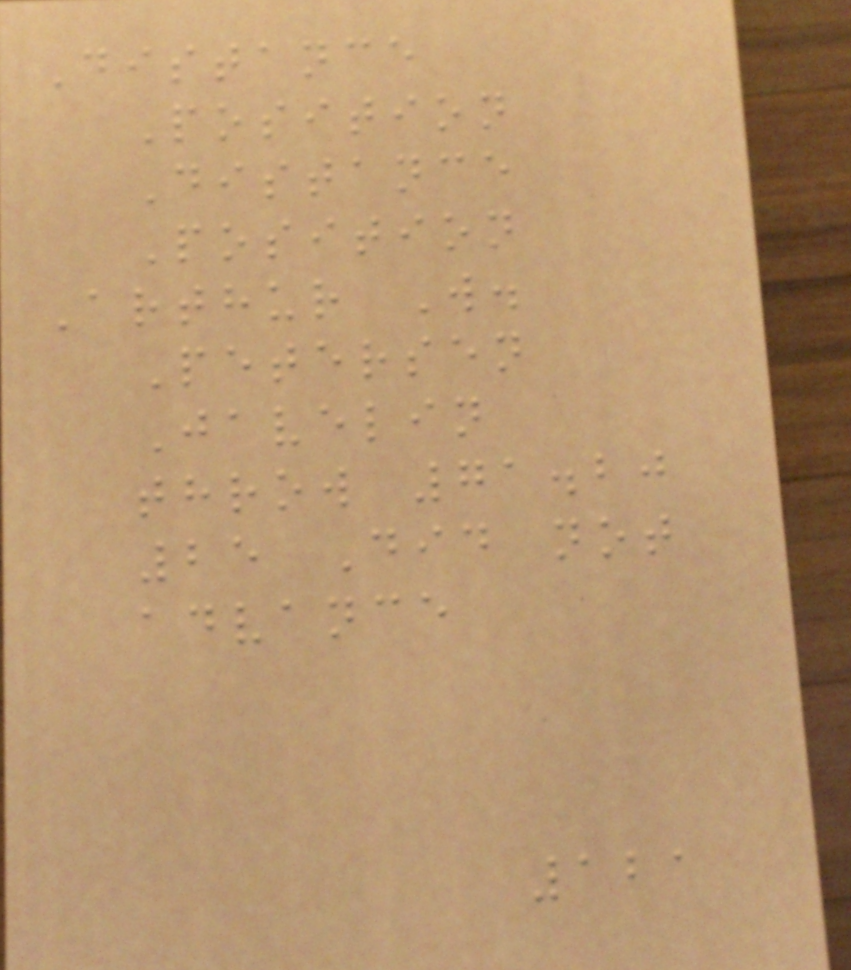Distance
Position
Distance
Position
Arthur W.
Petersen
Javelin
throw 71.20
25 Did not
advance
121
